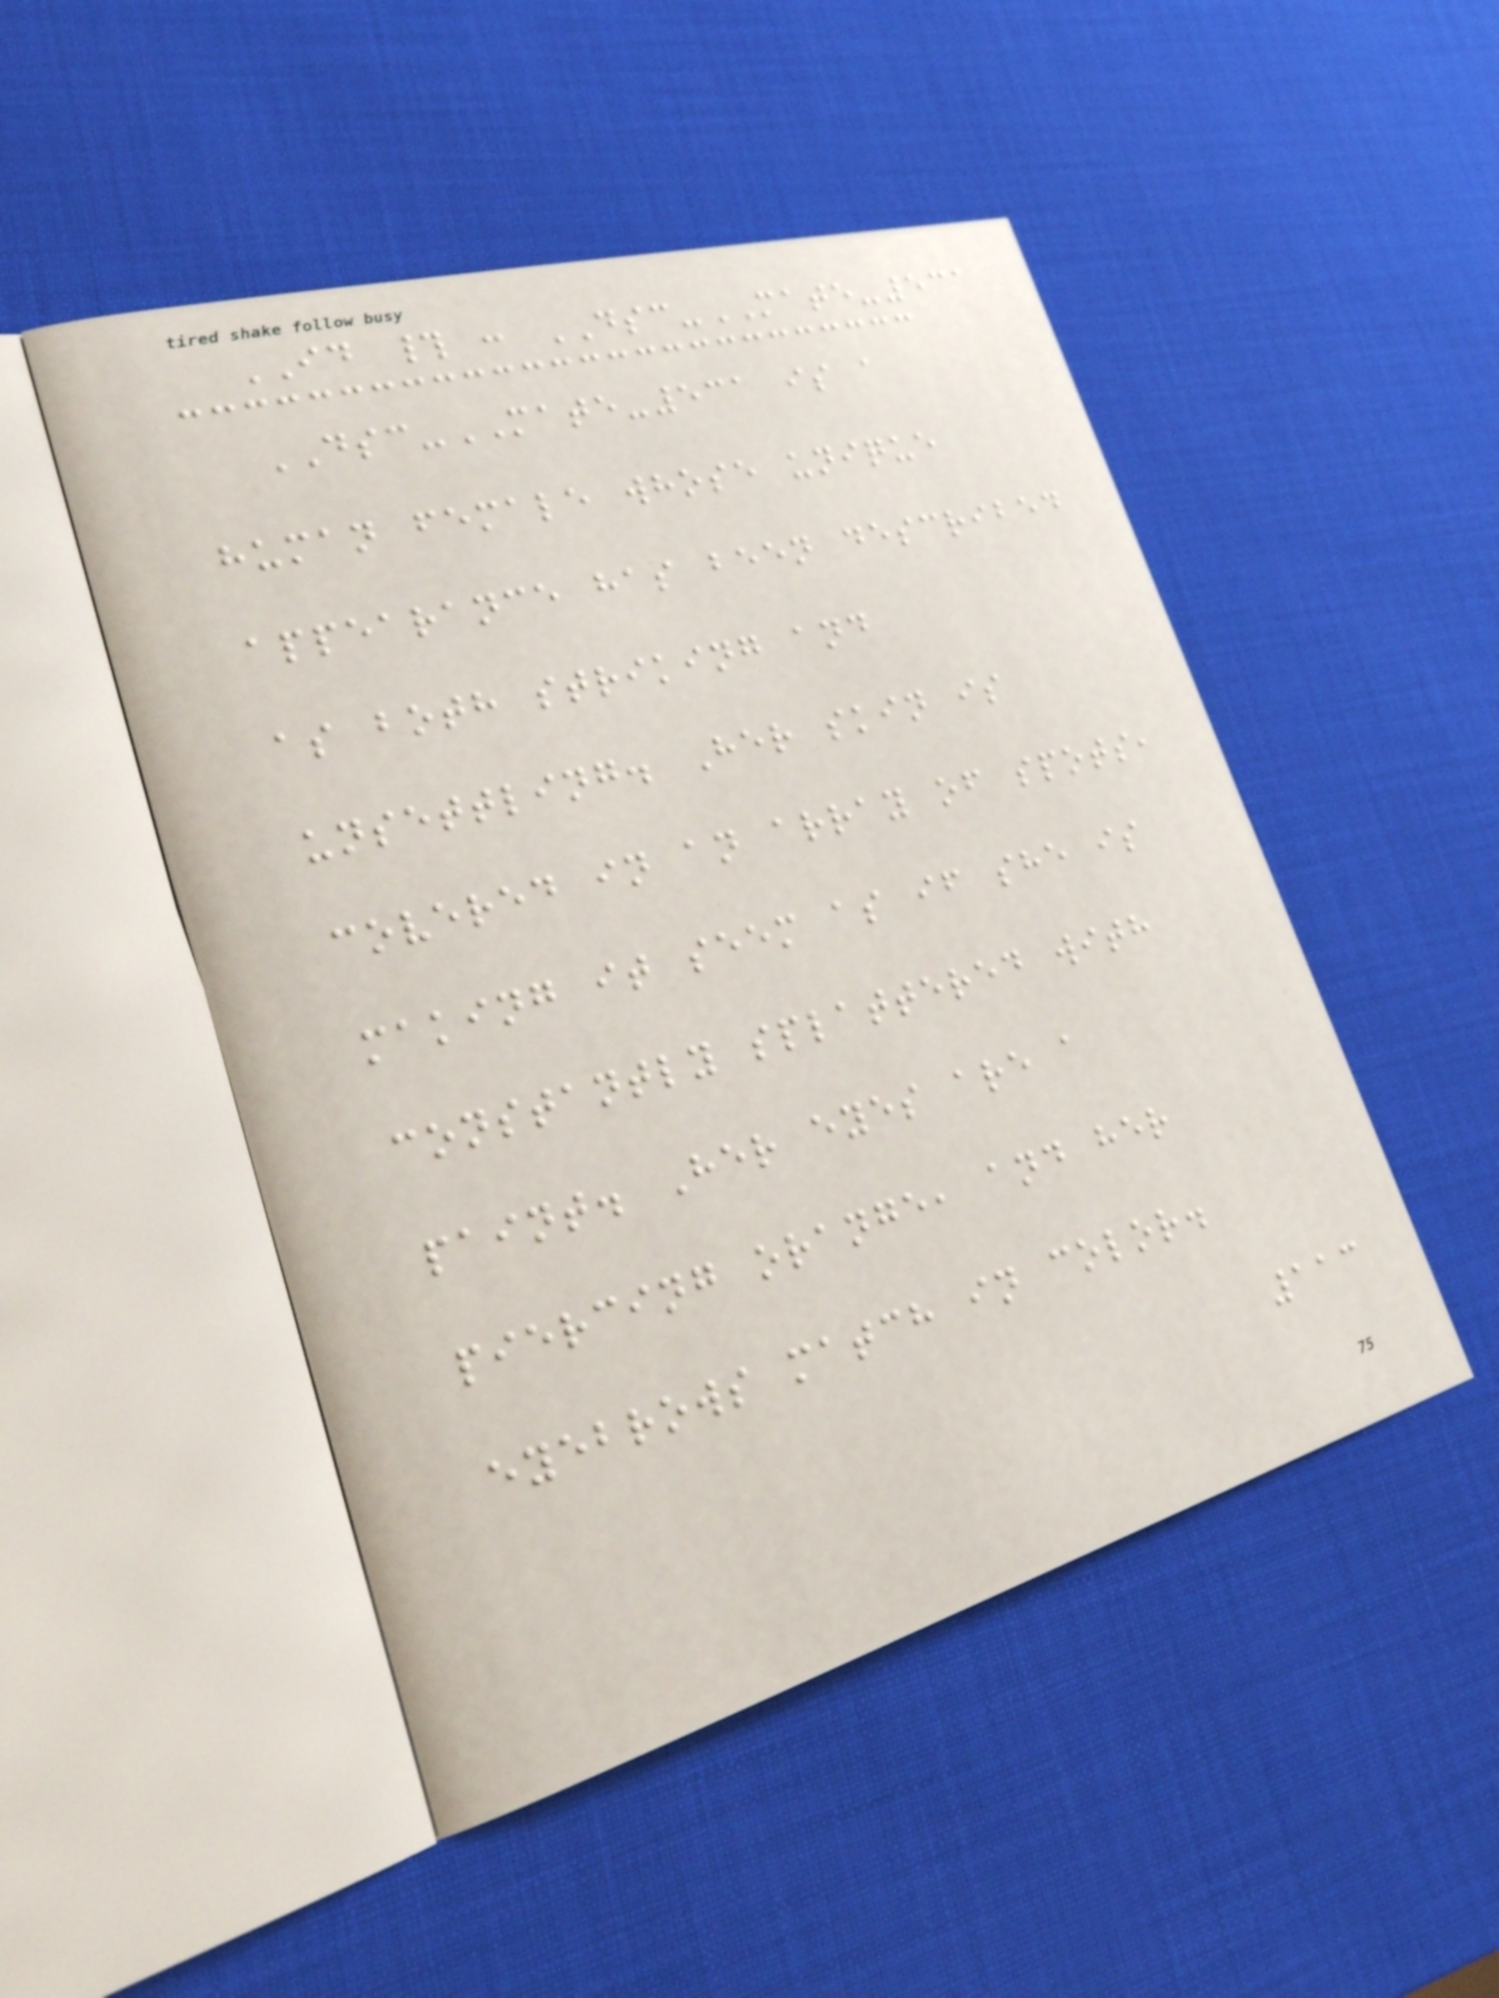ID # : DSC-MATE-531
DSC-MATE-531 is a
human female whose unique
appearance has been described
as both striking and
unsettling. Her skin is
covered in an array of spots,
making it seem as if she is
constantly splattered with
paint. Her eyes are a
piercing orange, and her
eyebrows match in color.
113
